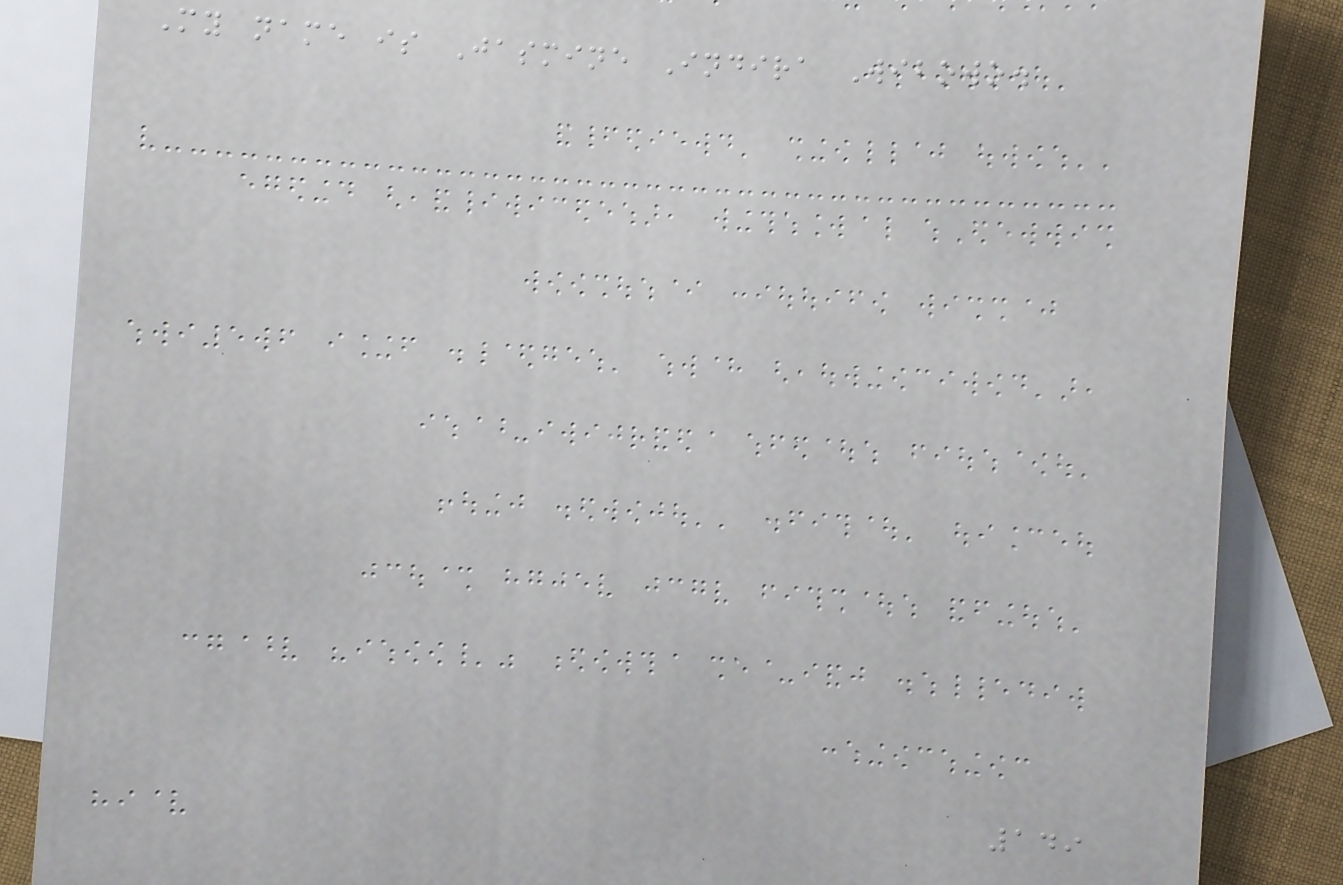My name is Jasmine Indira Wibowo.
149
